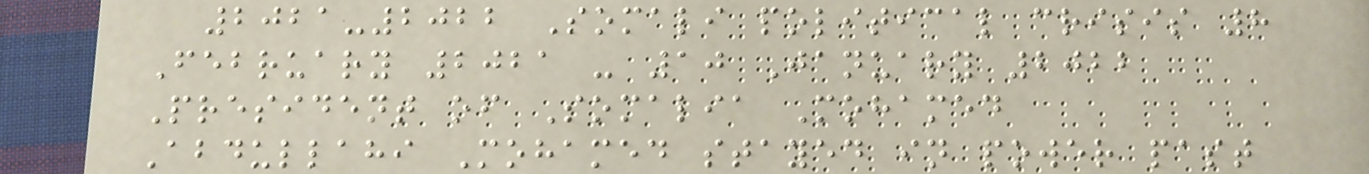2021-2022 Somali political crisis 8
February 2021 - 10 January 2022
President of Somalia Mohamed
Abdullahi Mohamed stayed in power past
